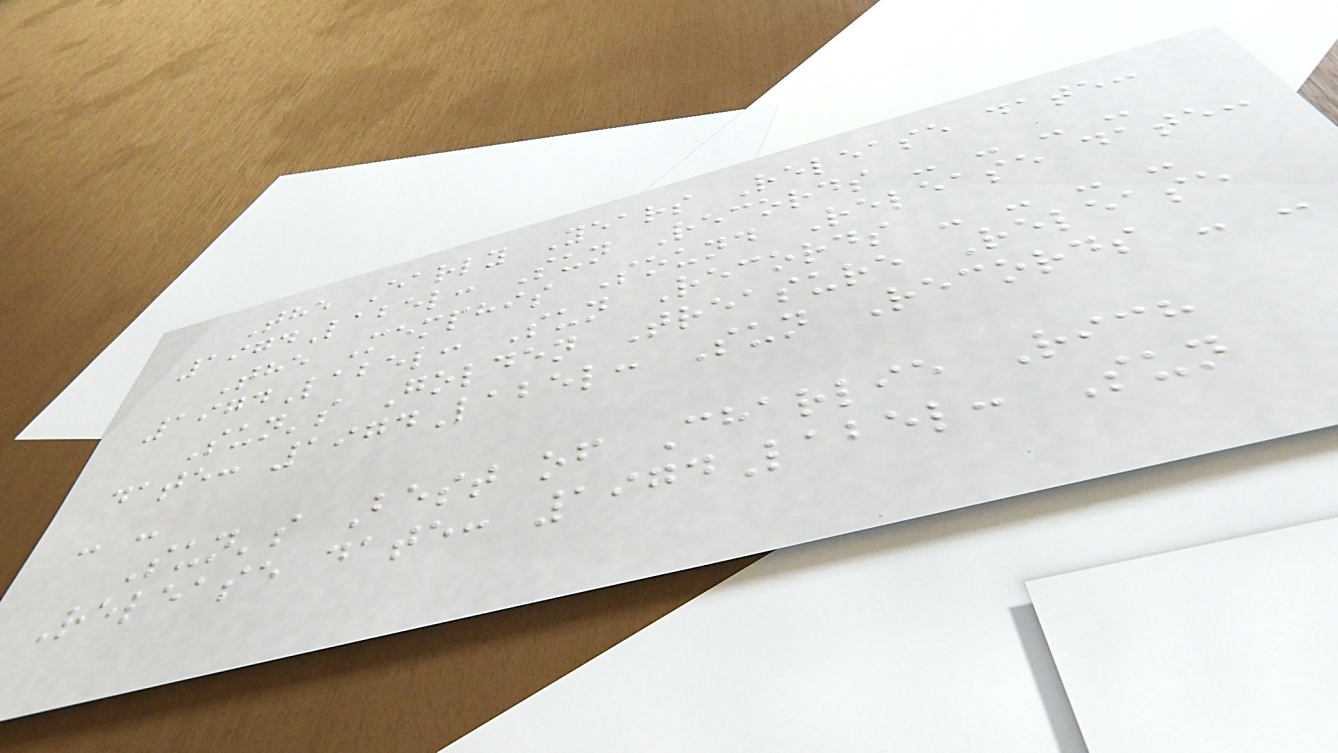The Early Years Release date:
1974Label: Sun Records - - - -
The Memphis Sound Release date:
1974Label: Sun Records - - - -
Sun's Golden Treasure Release
date: 1974Label: Sun Records - -
- -
Sun's Best of Charlie Rich
Release date: 1974Label: Sun
